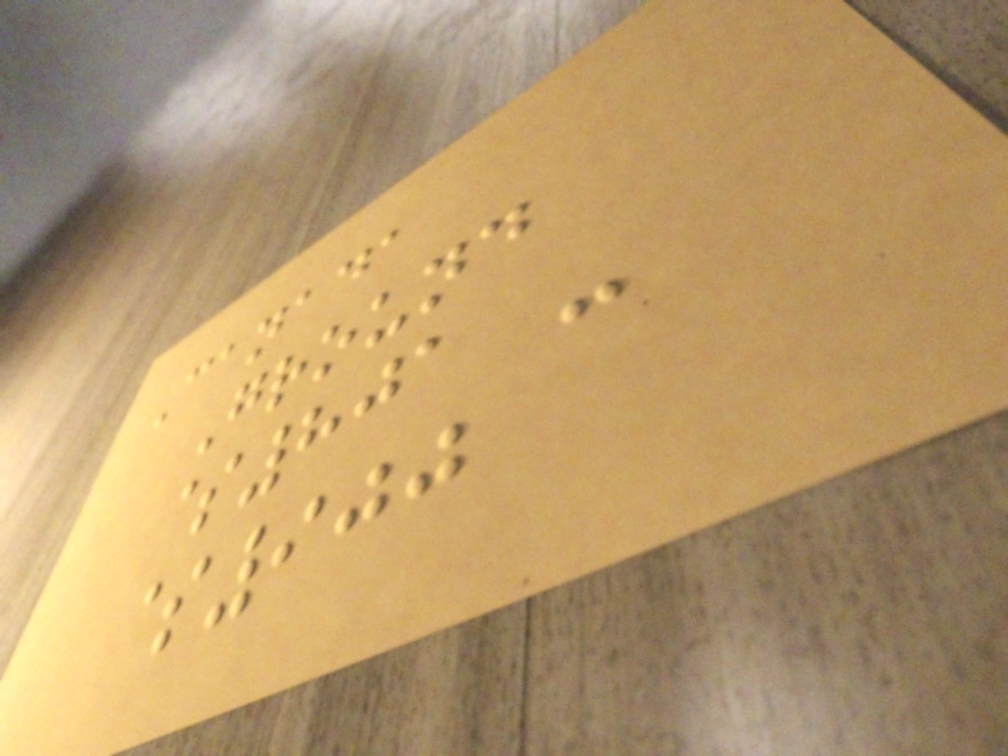Canada
Ground
$801 -
$900
